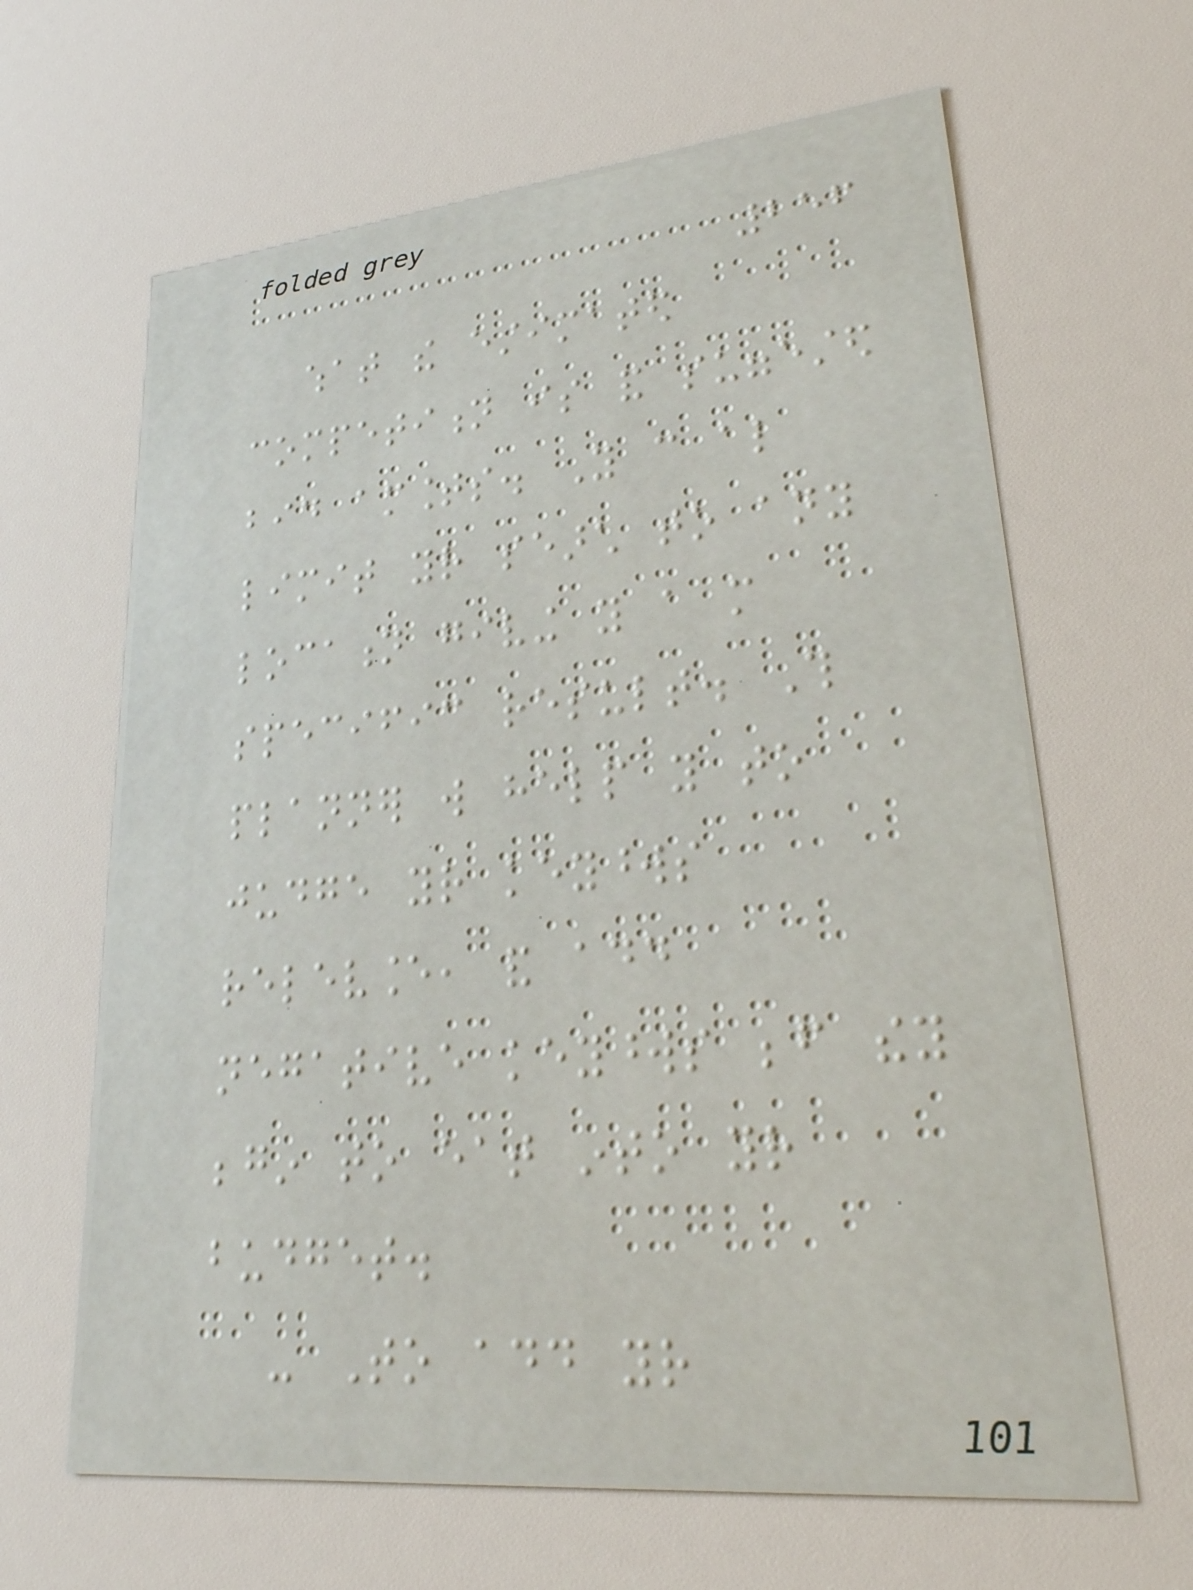256
what the estimated
competition is and suggested
bid amounts. You can also
limit your search to any
location giving you a more
specific result. This
planner will help you to
judge your keywords
relevance, and add
negative keywords before they
begin to eat into your
budget.
- To add your
